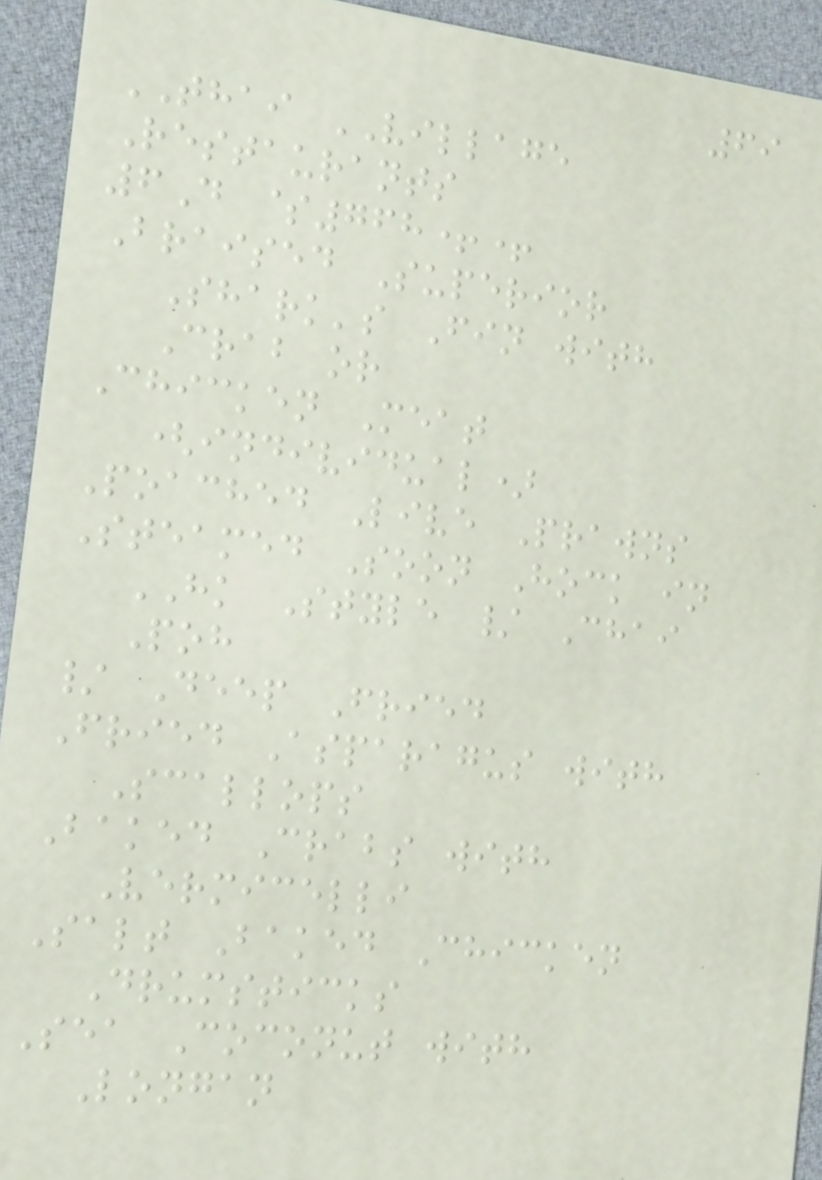69
THAI VILLAGE
Restaurants
6D $768++
Braised Superior
Shark's Fin with
Crab or
Chicken Meat
(individual)
Poached Live Prawns
Steamed Soon Hock in
HK Style / Chai
Poh
/ Deep Fried
Fried Asparagus with
Scallops
Baked Crabs with
Vermicelli
Salt Baked Chicken
Drumsticks
Sea Coconut with
Longan
